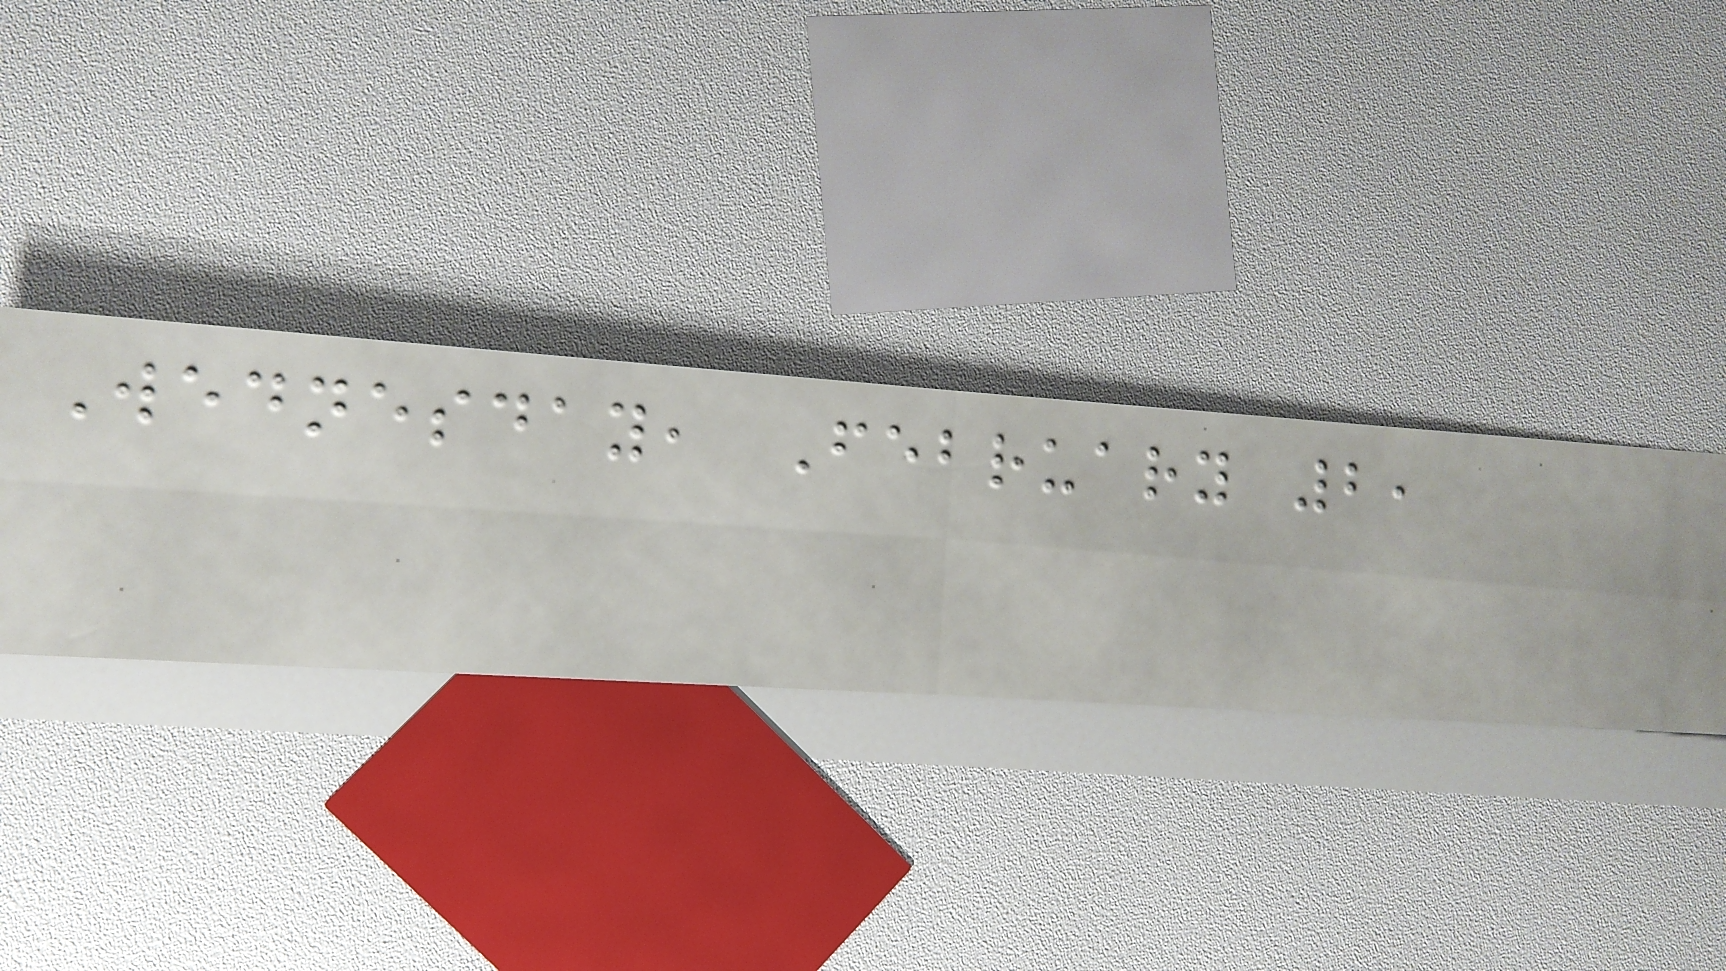Wednesday, February 2,
